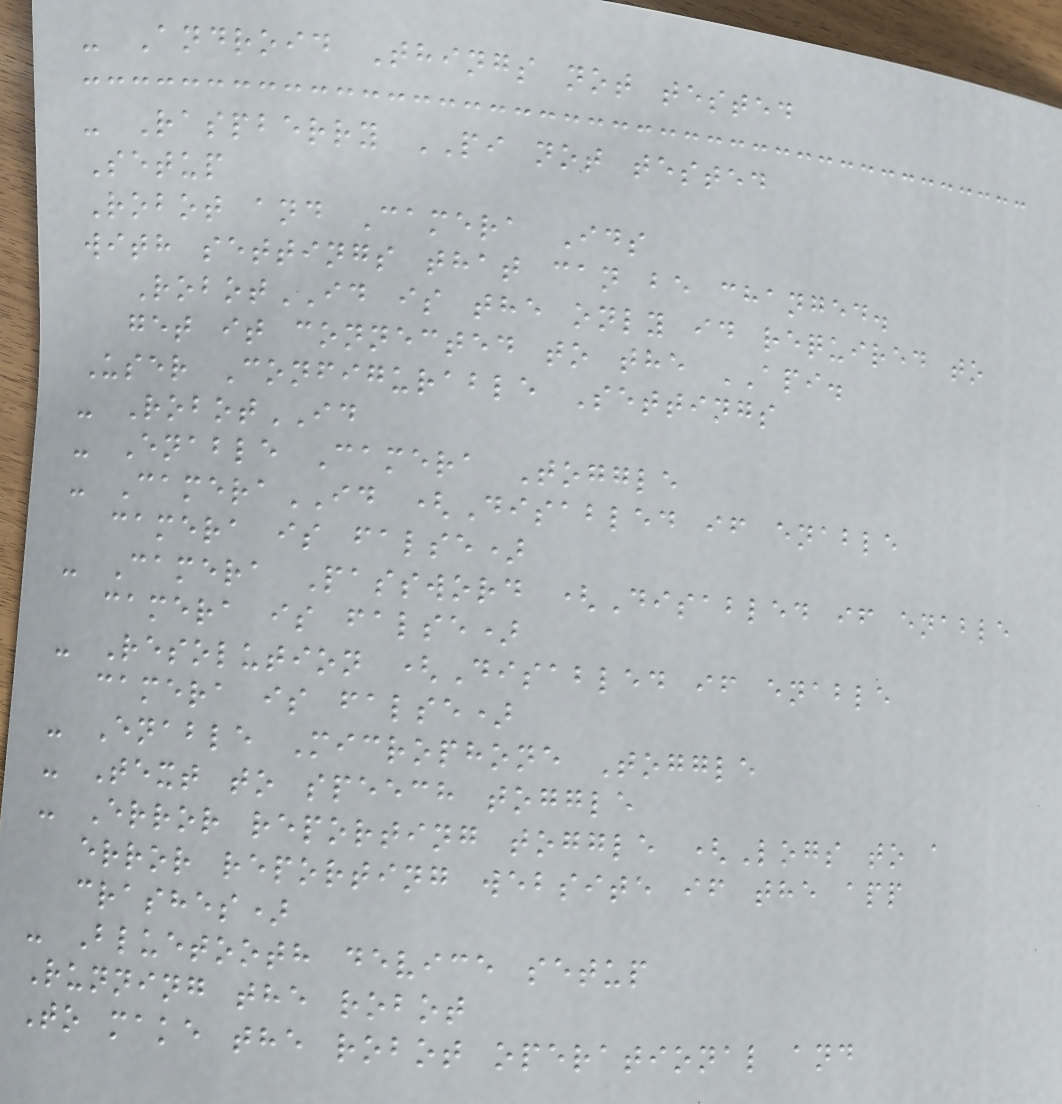- Android Things not tested
- Raspberry PI not tested
Setup
Robot and Camera Ids
with settings that can be changed.
RobotID is the only id required to
get it connected to the API.
User Configurable Settings
- RobotID
- Enable Camera Toggle
- CameraID (Disabled if enable
camera is false)
- Camera Password (Disabled if enable
camera is false)
- Resolution (Disabled if enable
camera is false)
- Enable Microphone Toggle
- Text to speech toggle
- Error reporting toggle (Logs to a
error reporting website if the app
crashes)
- Bluetooth device setup
Running the robot
To make the robot operational and
